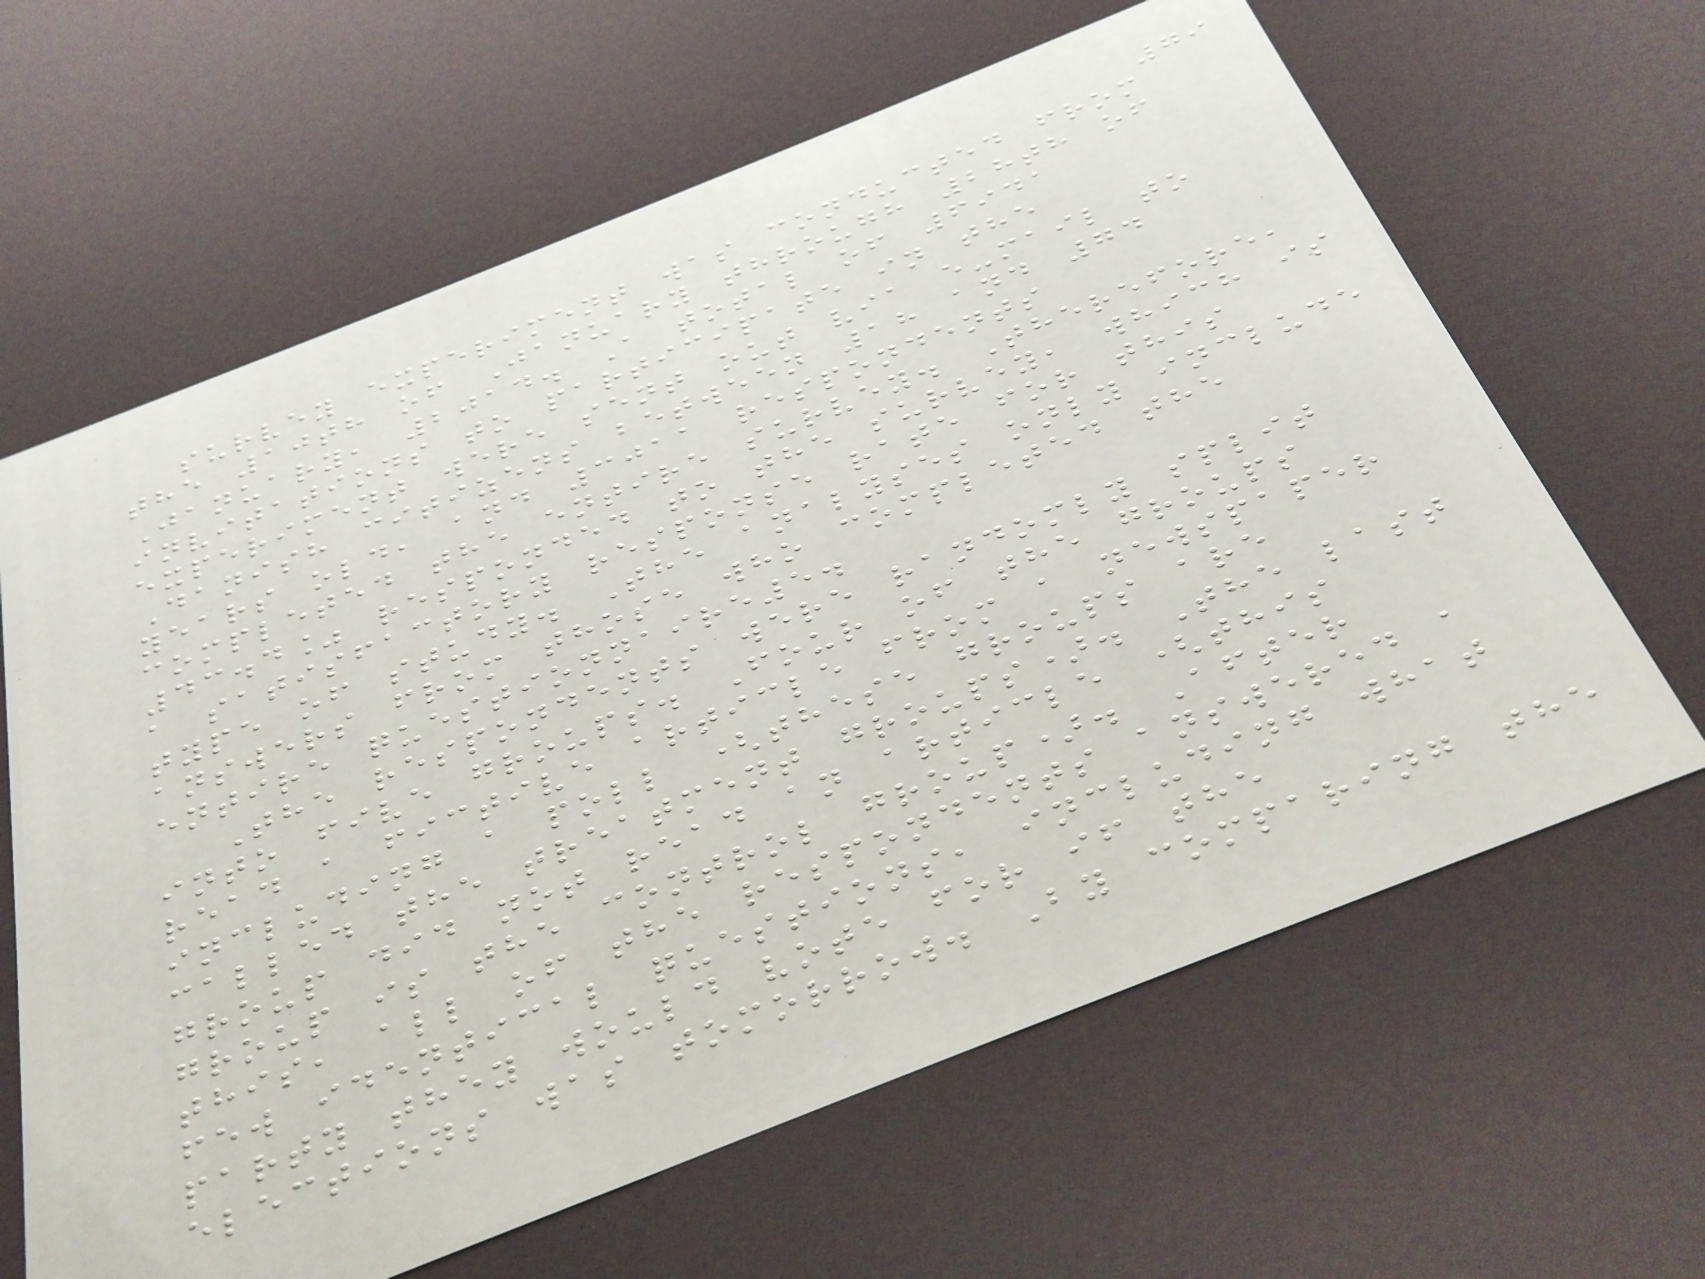79
survey experiment was conducted from
the 10th of January through 28th of
January, 2014. A total of 6941
invitations to participate in the
experiment were sent out via e-mail to
Danish citizens between 18 and 74
years old, and 3011 respondents
completed the entire survey. Therefore,
43.4% responded to the survey, which is
a satisfactory response rate for this
type of study. The analyses only include
answers from those who completed the
entire questionnaire5.
The respondents were randomly split
into five groups. Four of the groups
read a fictive article from a newspaper
including a poll (these groups are
called the treatment groups). The last
group did not read an article (this
group is the control group). After
this, all of the respondents answered a
few identical questions, including what
party they would vote for if the
elections was tomorrow. By comparing the
